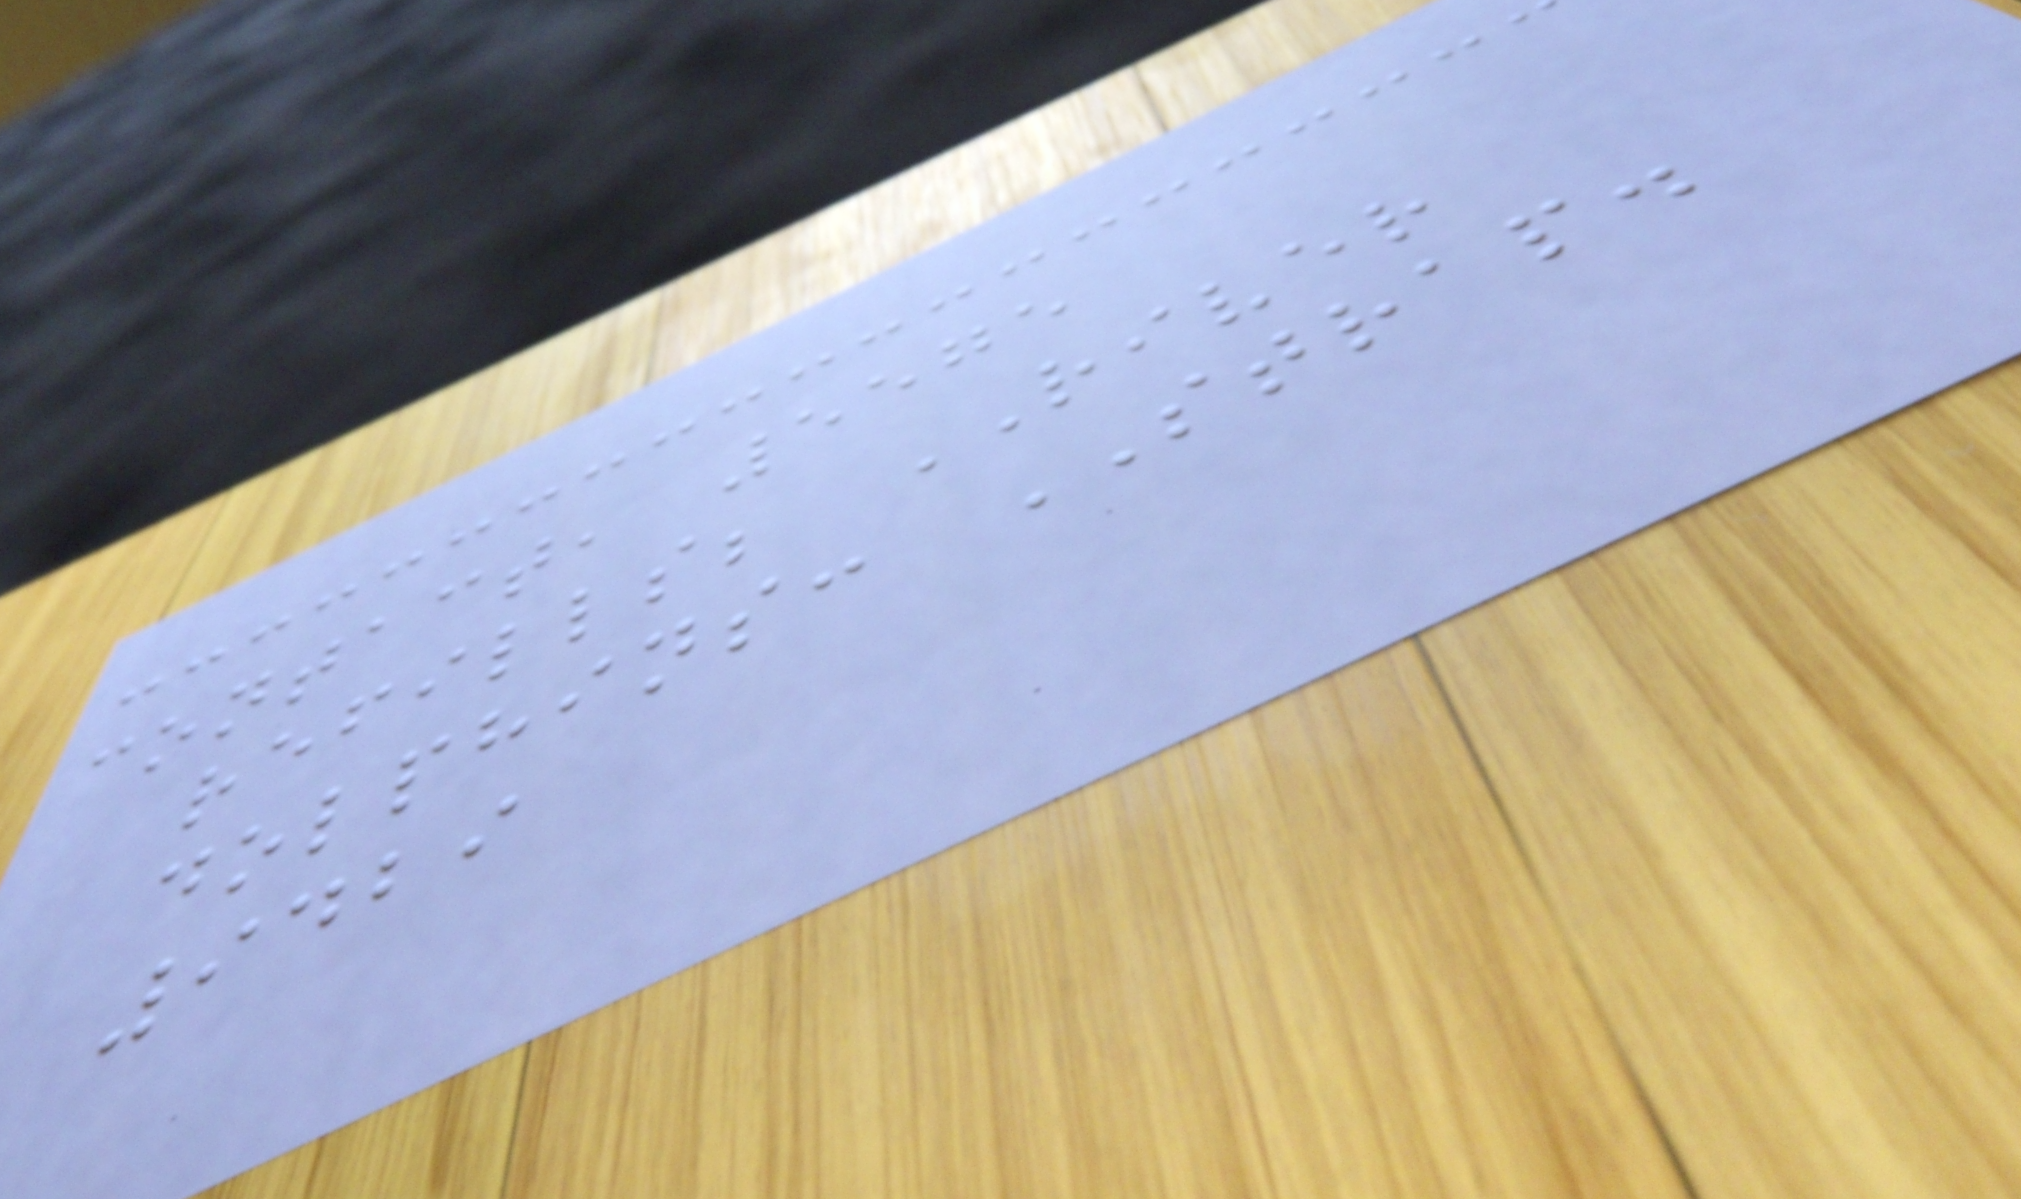contact, 5575
refills; RIVER
dolphins: STRAP.
9429
